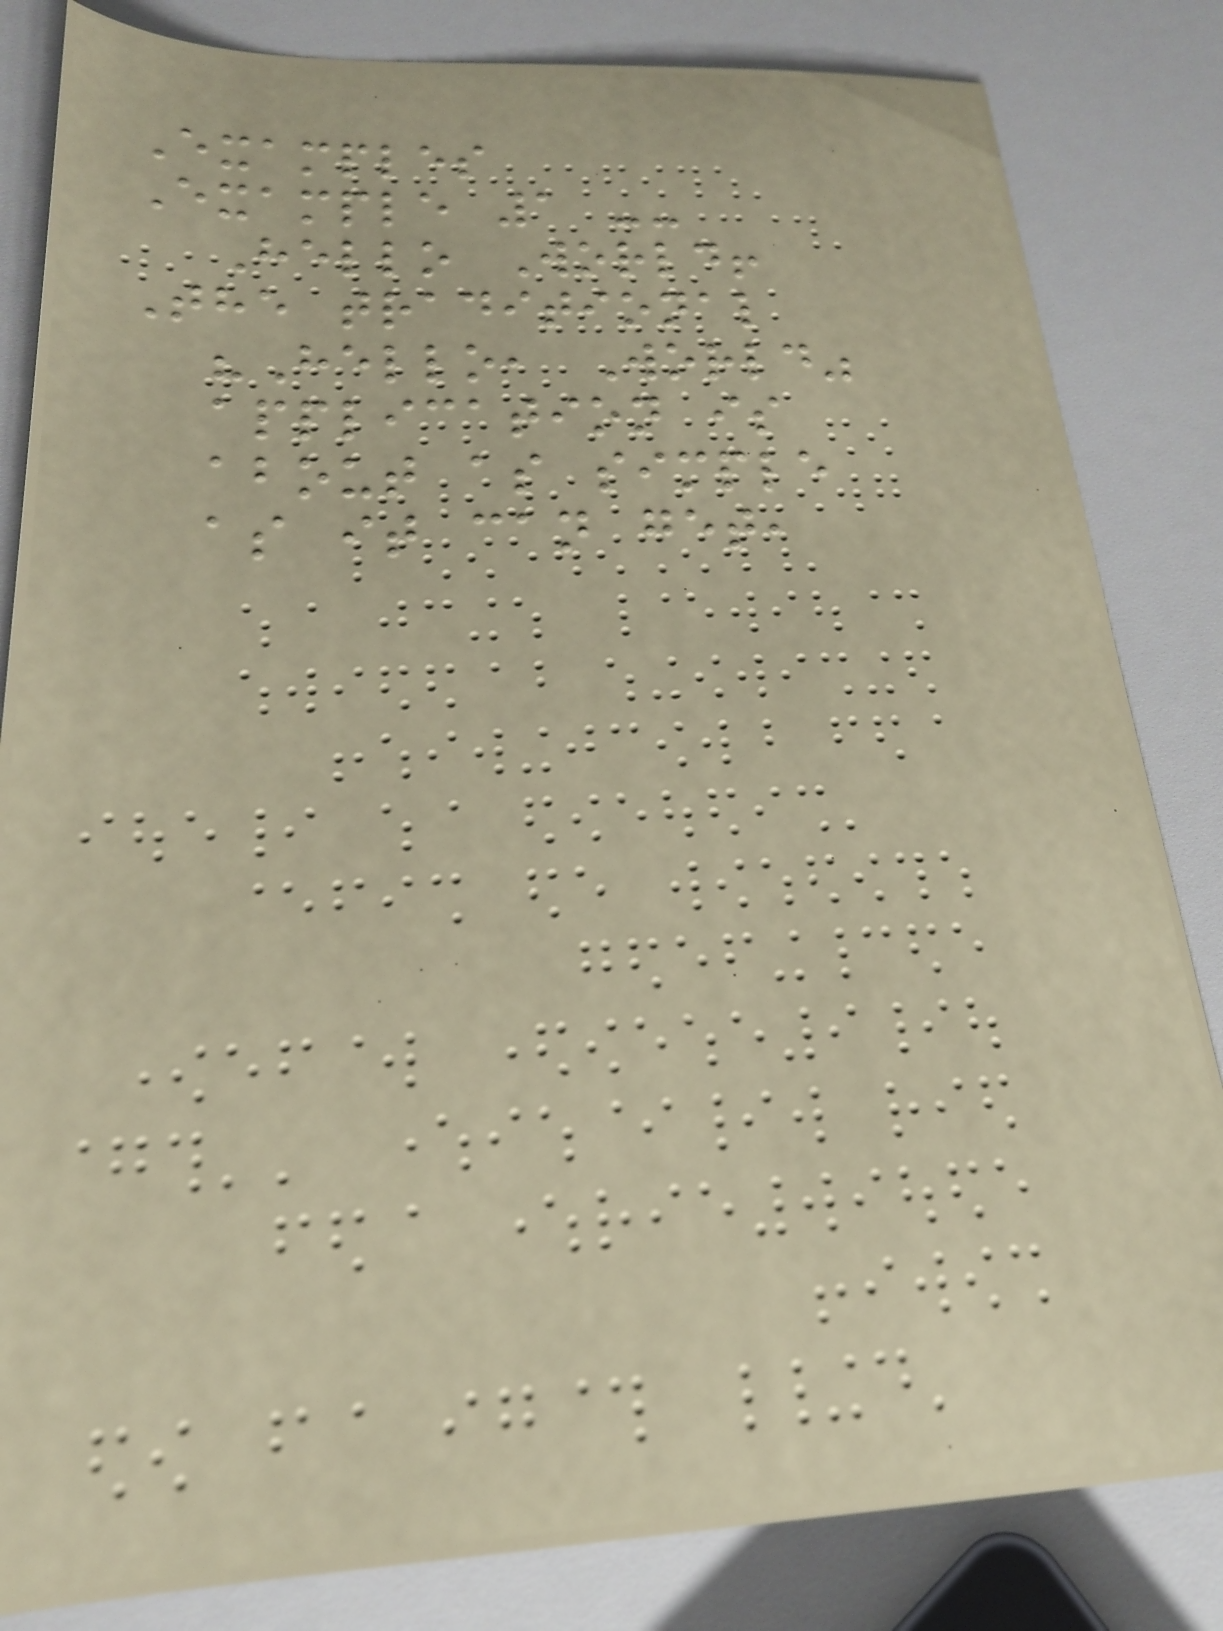Examples
Example 1 --
Hello World!
The traditional
"Hello, World"
application is
about as simple
as it can get,
